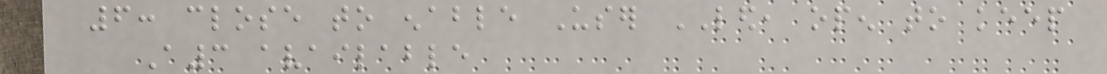6: close to enable User LED, open to keep
A3 available
